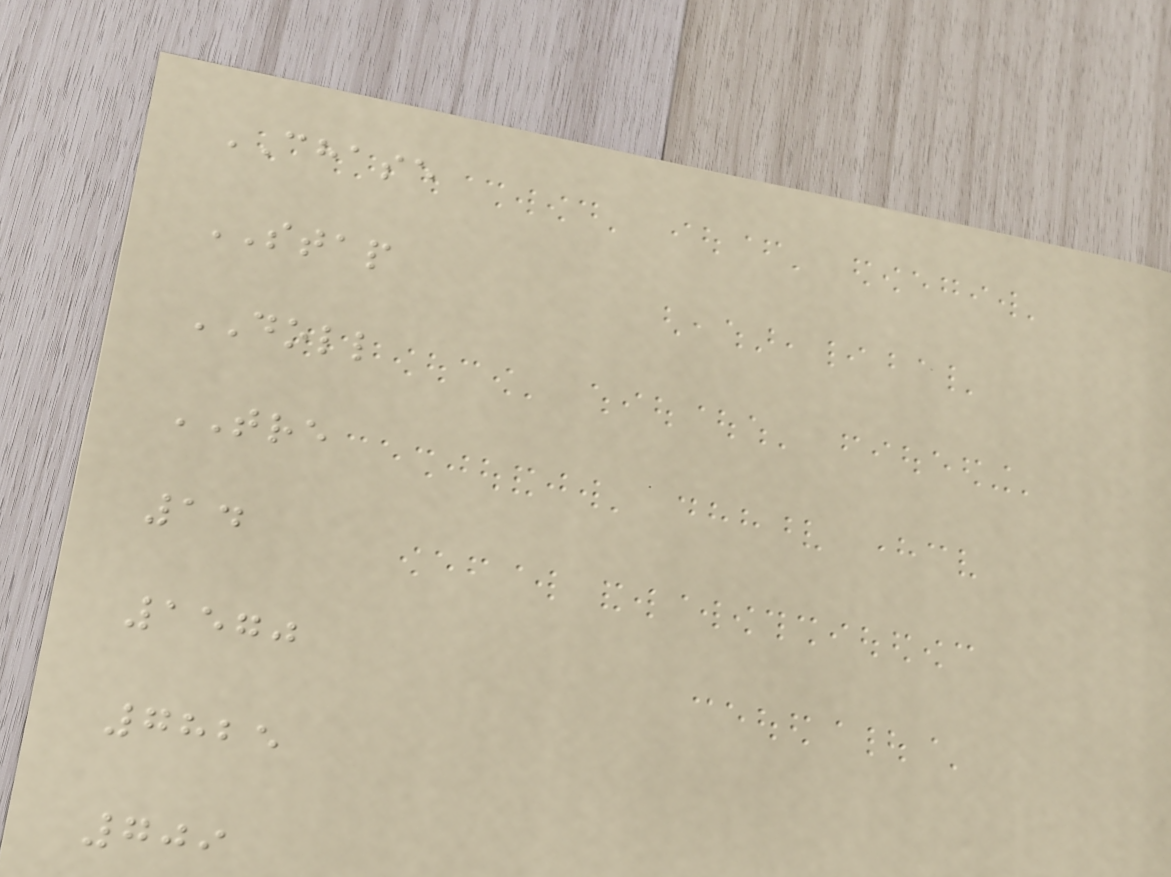CHASE
STAP
DOLL
TRE
14
1570
7825
709
